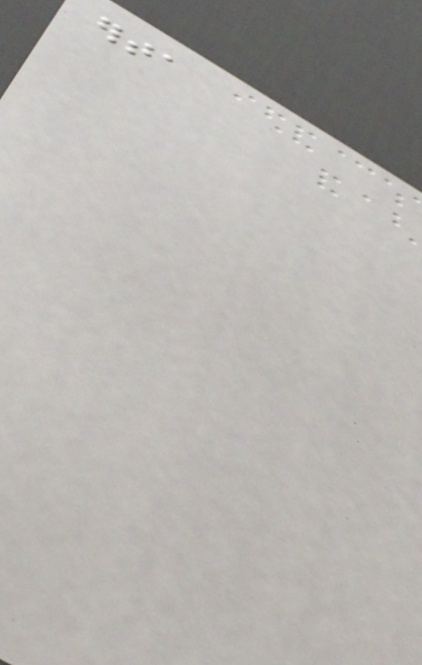erta
